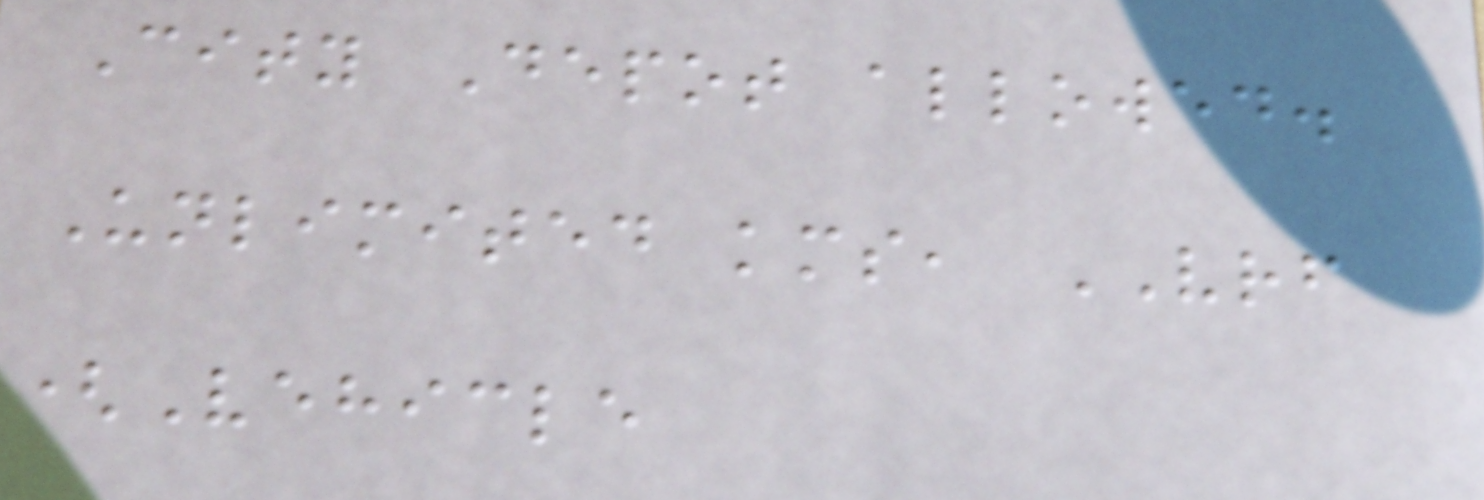City Depot allowed.
Unlimited kms, VRF
(Vehicle
